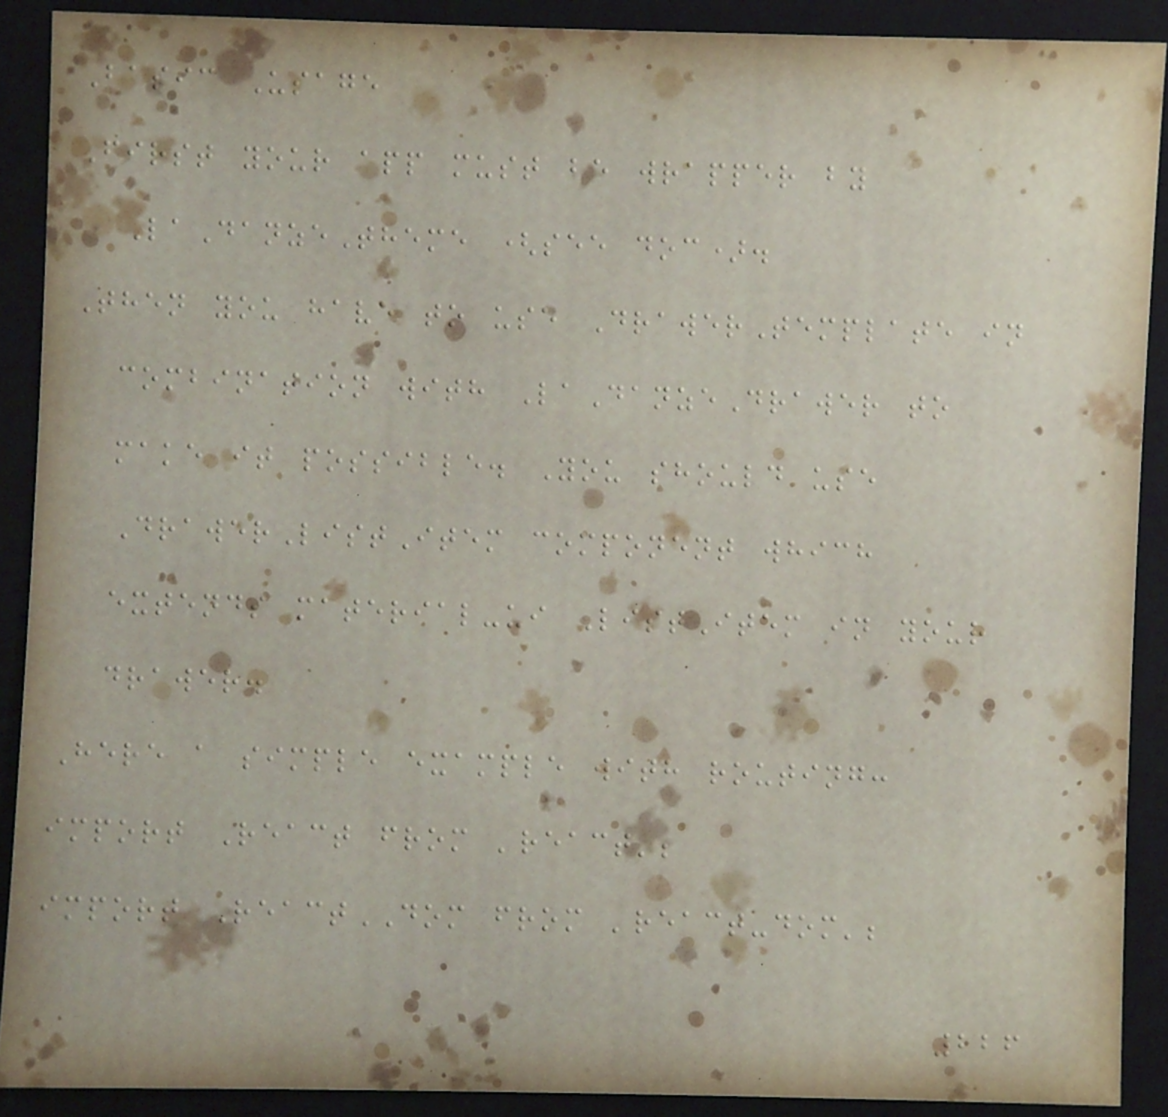Basic Usage
First your app must be wrapper by
LaDanzeTheme (see doc).
Then you have to use DrawerTemplate in
combination with LaDanzeDrawer to
make it possible. You should use
DrawerListItem component which
extends material-ui ListItem in your
drawer.
Here a simple example with routing:
import React from 'react';
import ReactDOM from 'react-dom';
226
